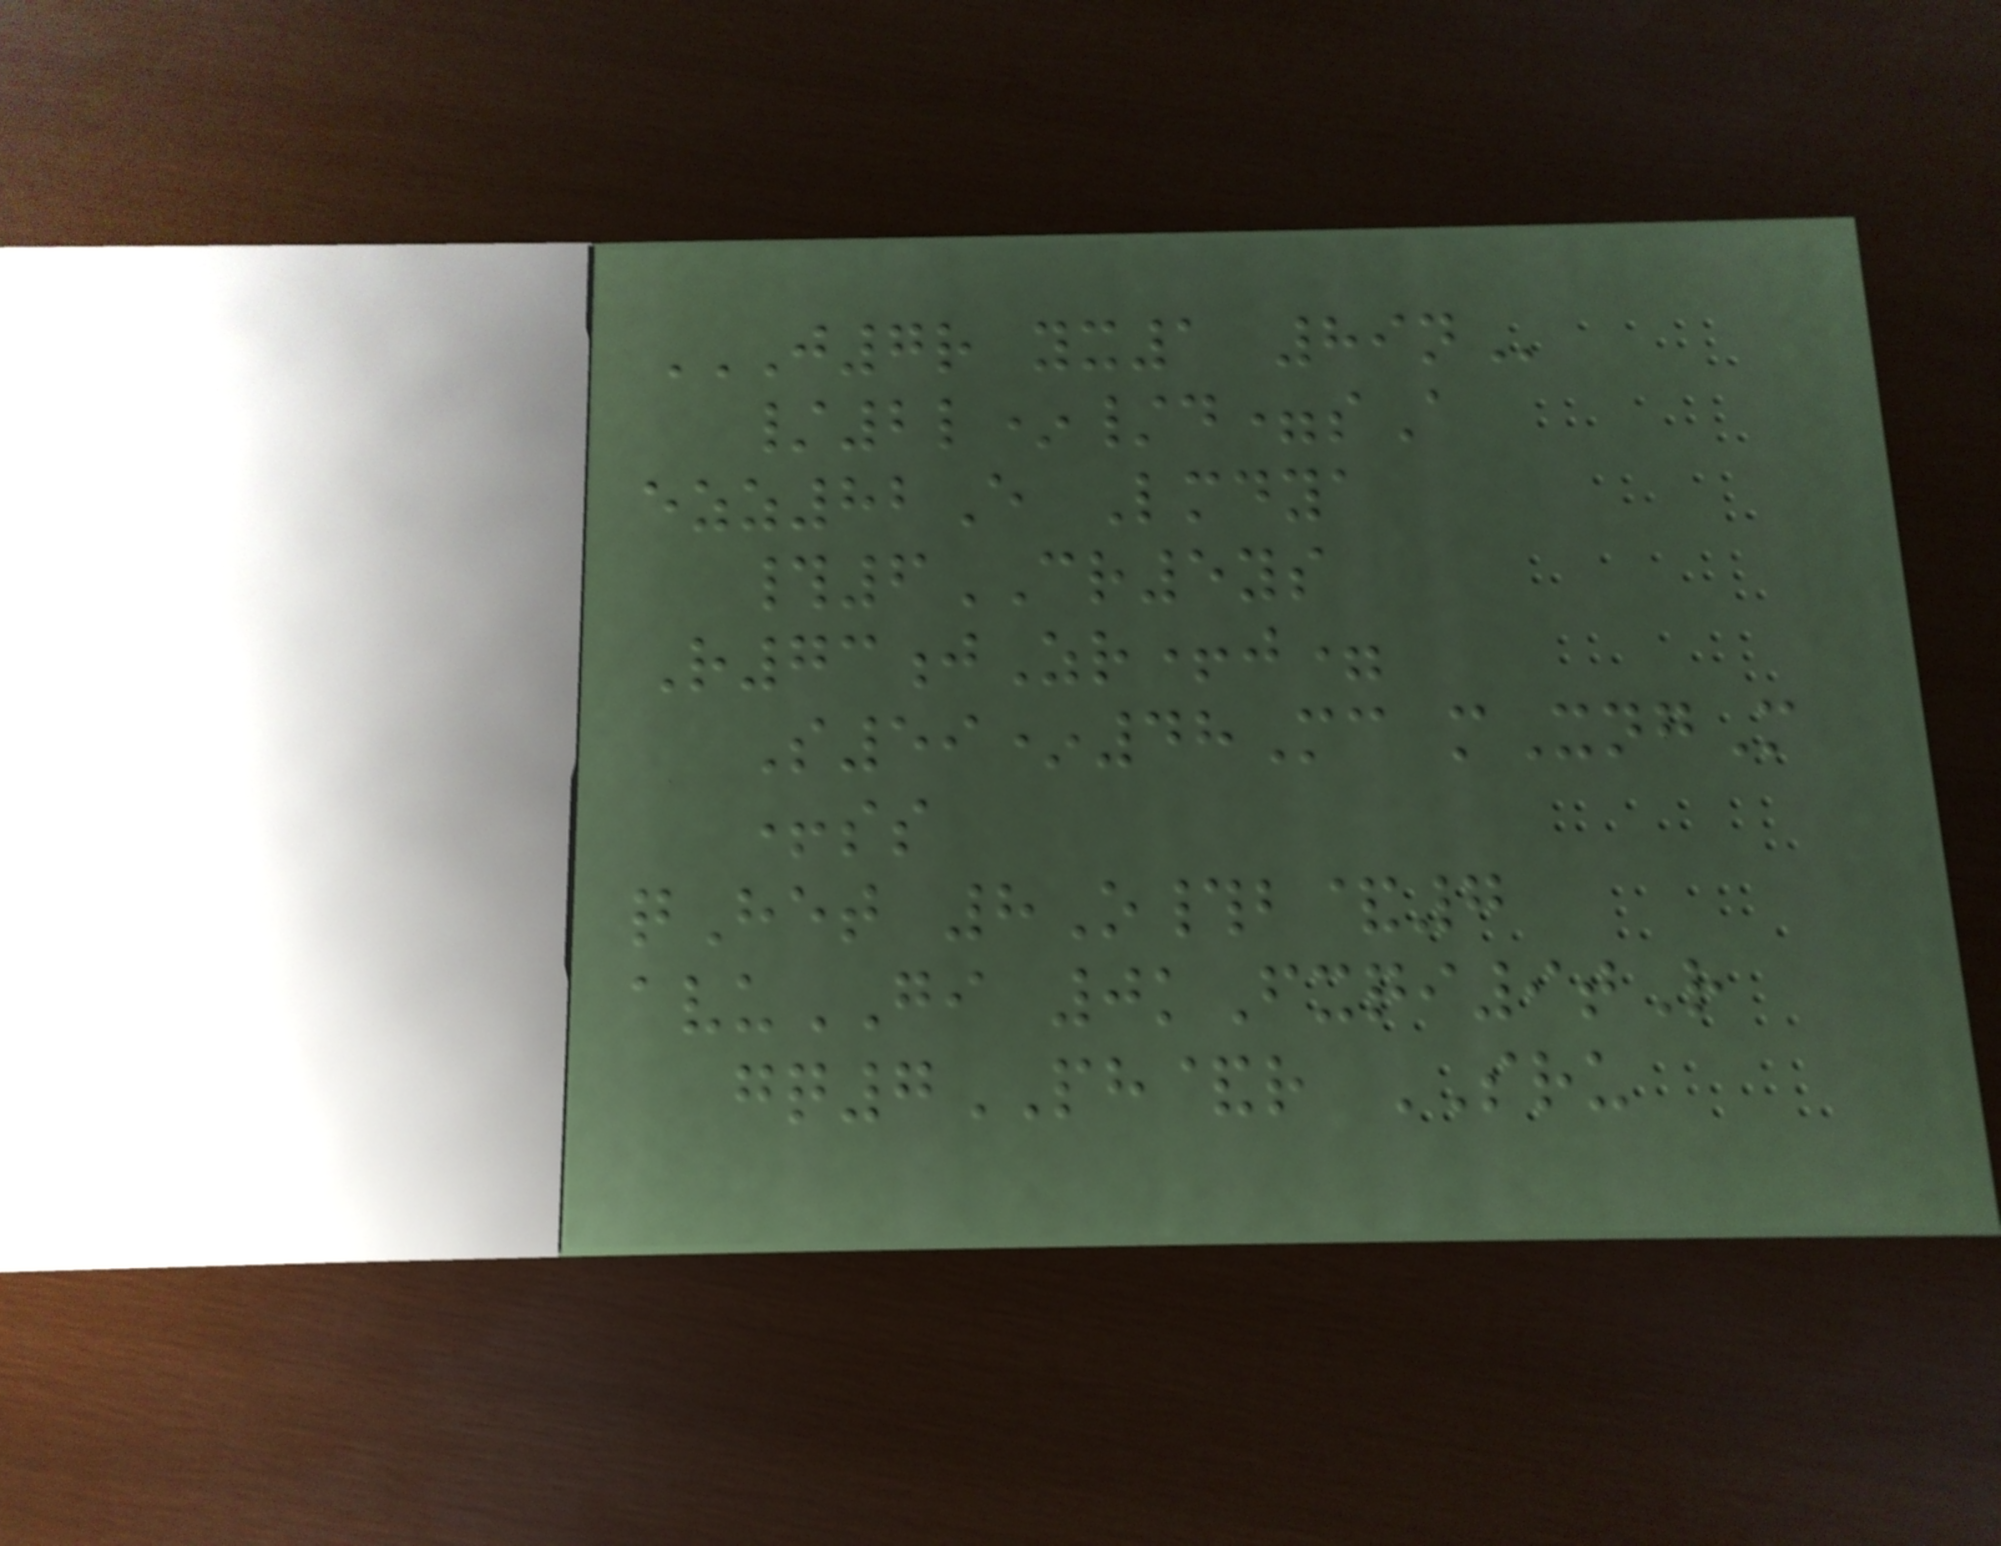J7R YX1 89N
/2l*/d=sA
ezz82E Lmdya
#6CR5ys
R73jZr+j=
S59*48Mc mXngM
+ss
qHet 8O#b&7
avuGI 0kFxqi9tR
gq7PH&r SRU
